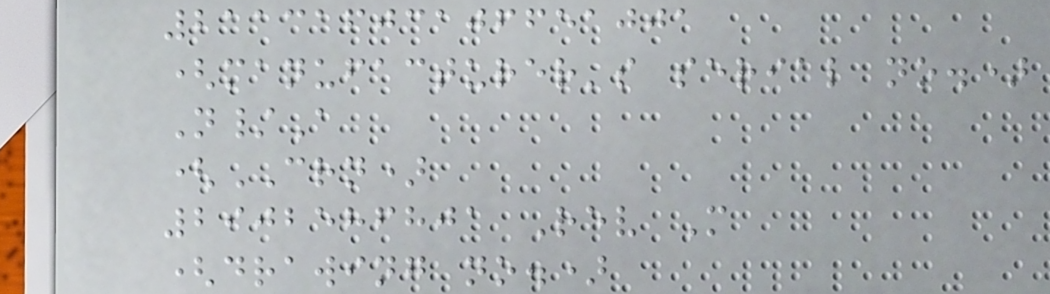21131603106651001
(manufacturer's serial no.)
N/A
(CRN)
2902586801 Rev M
(drawing no.)
